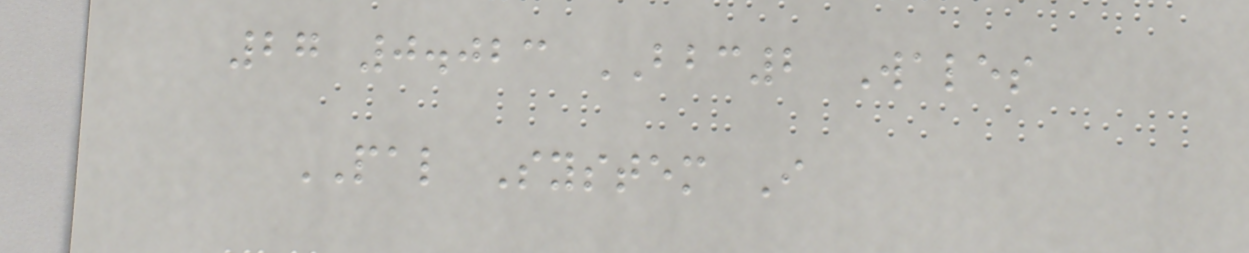27 0.023 BBC2 Wales
PAL System I
